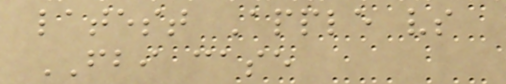latest Apple vs
FBI case
